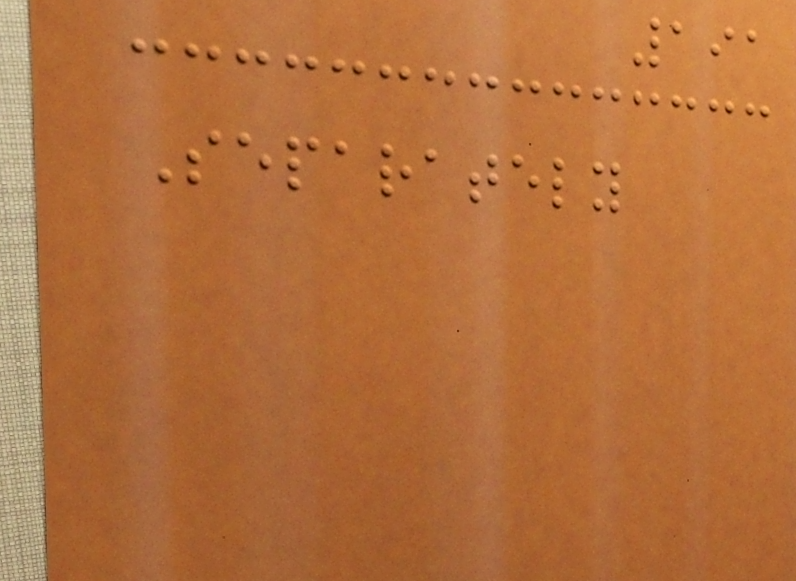191
Separately
